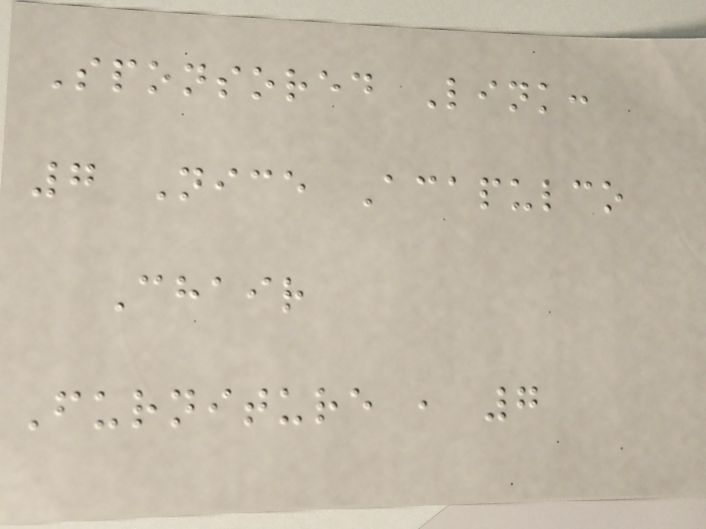Sponsored Link:
7 Nice Acapulco
Chair
Furniture , 7
